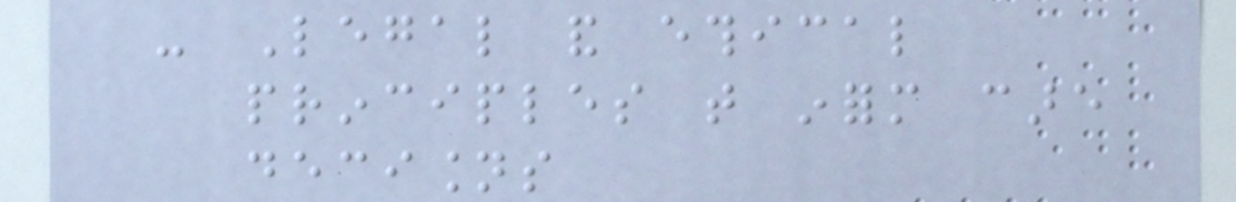- Legal and ethical
principles that inform care
decisions
